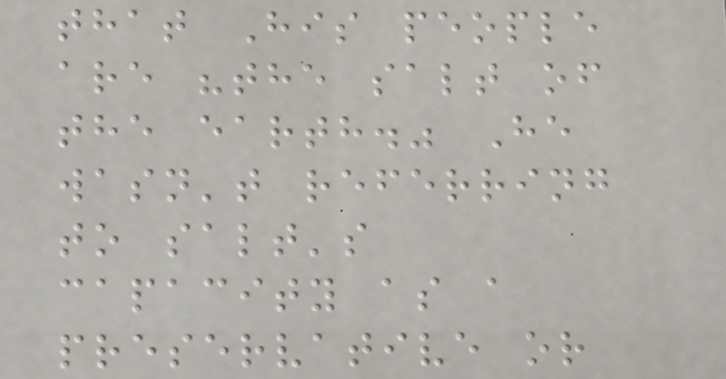that His people
are "the salt of
the earth." He
wasn't referring
to salt's
capacity as a
preservative or
